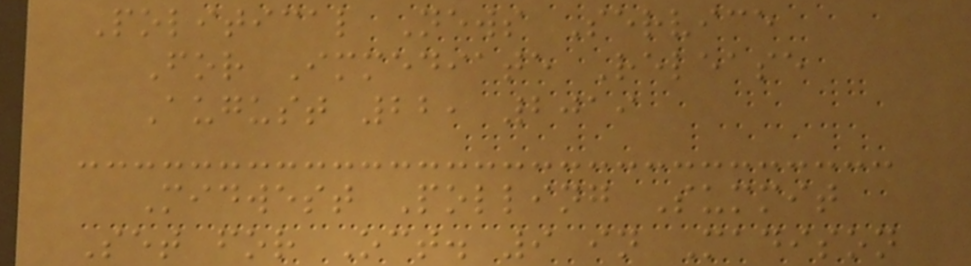Political News Service
For Immediate Release
August 22, 2019
Midwest Polling Summit
Set for Oct. 9 in Madison
